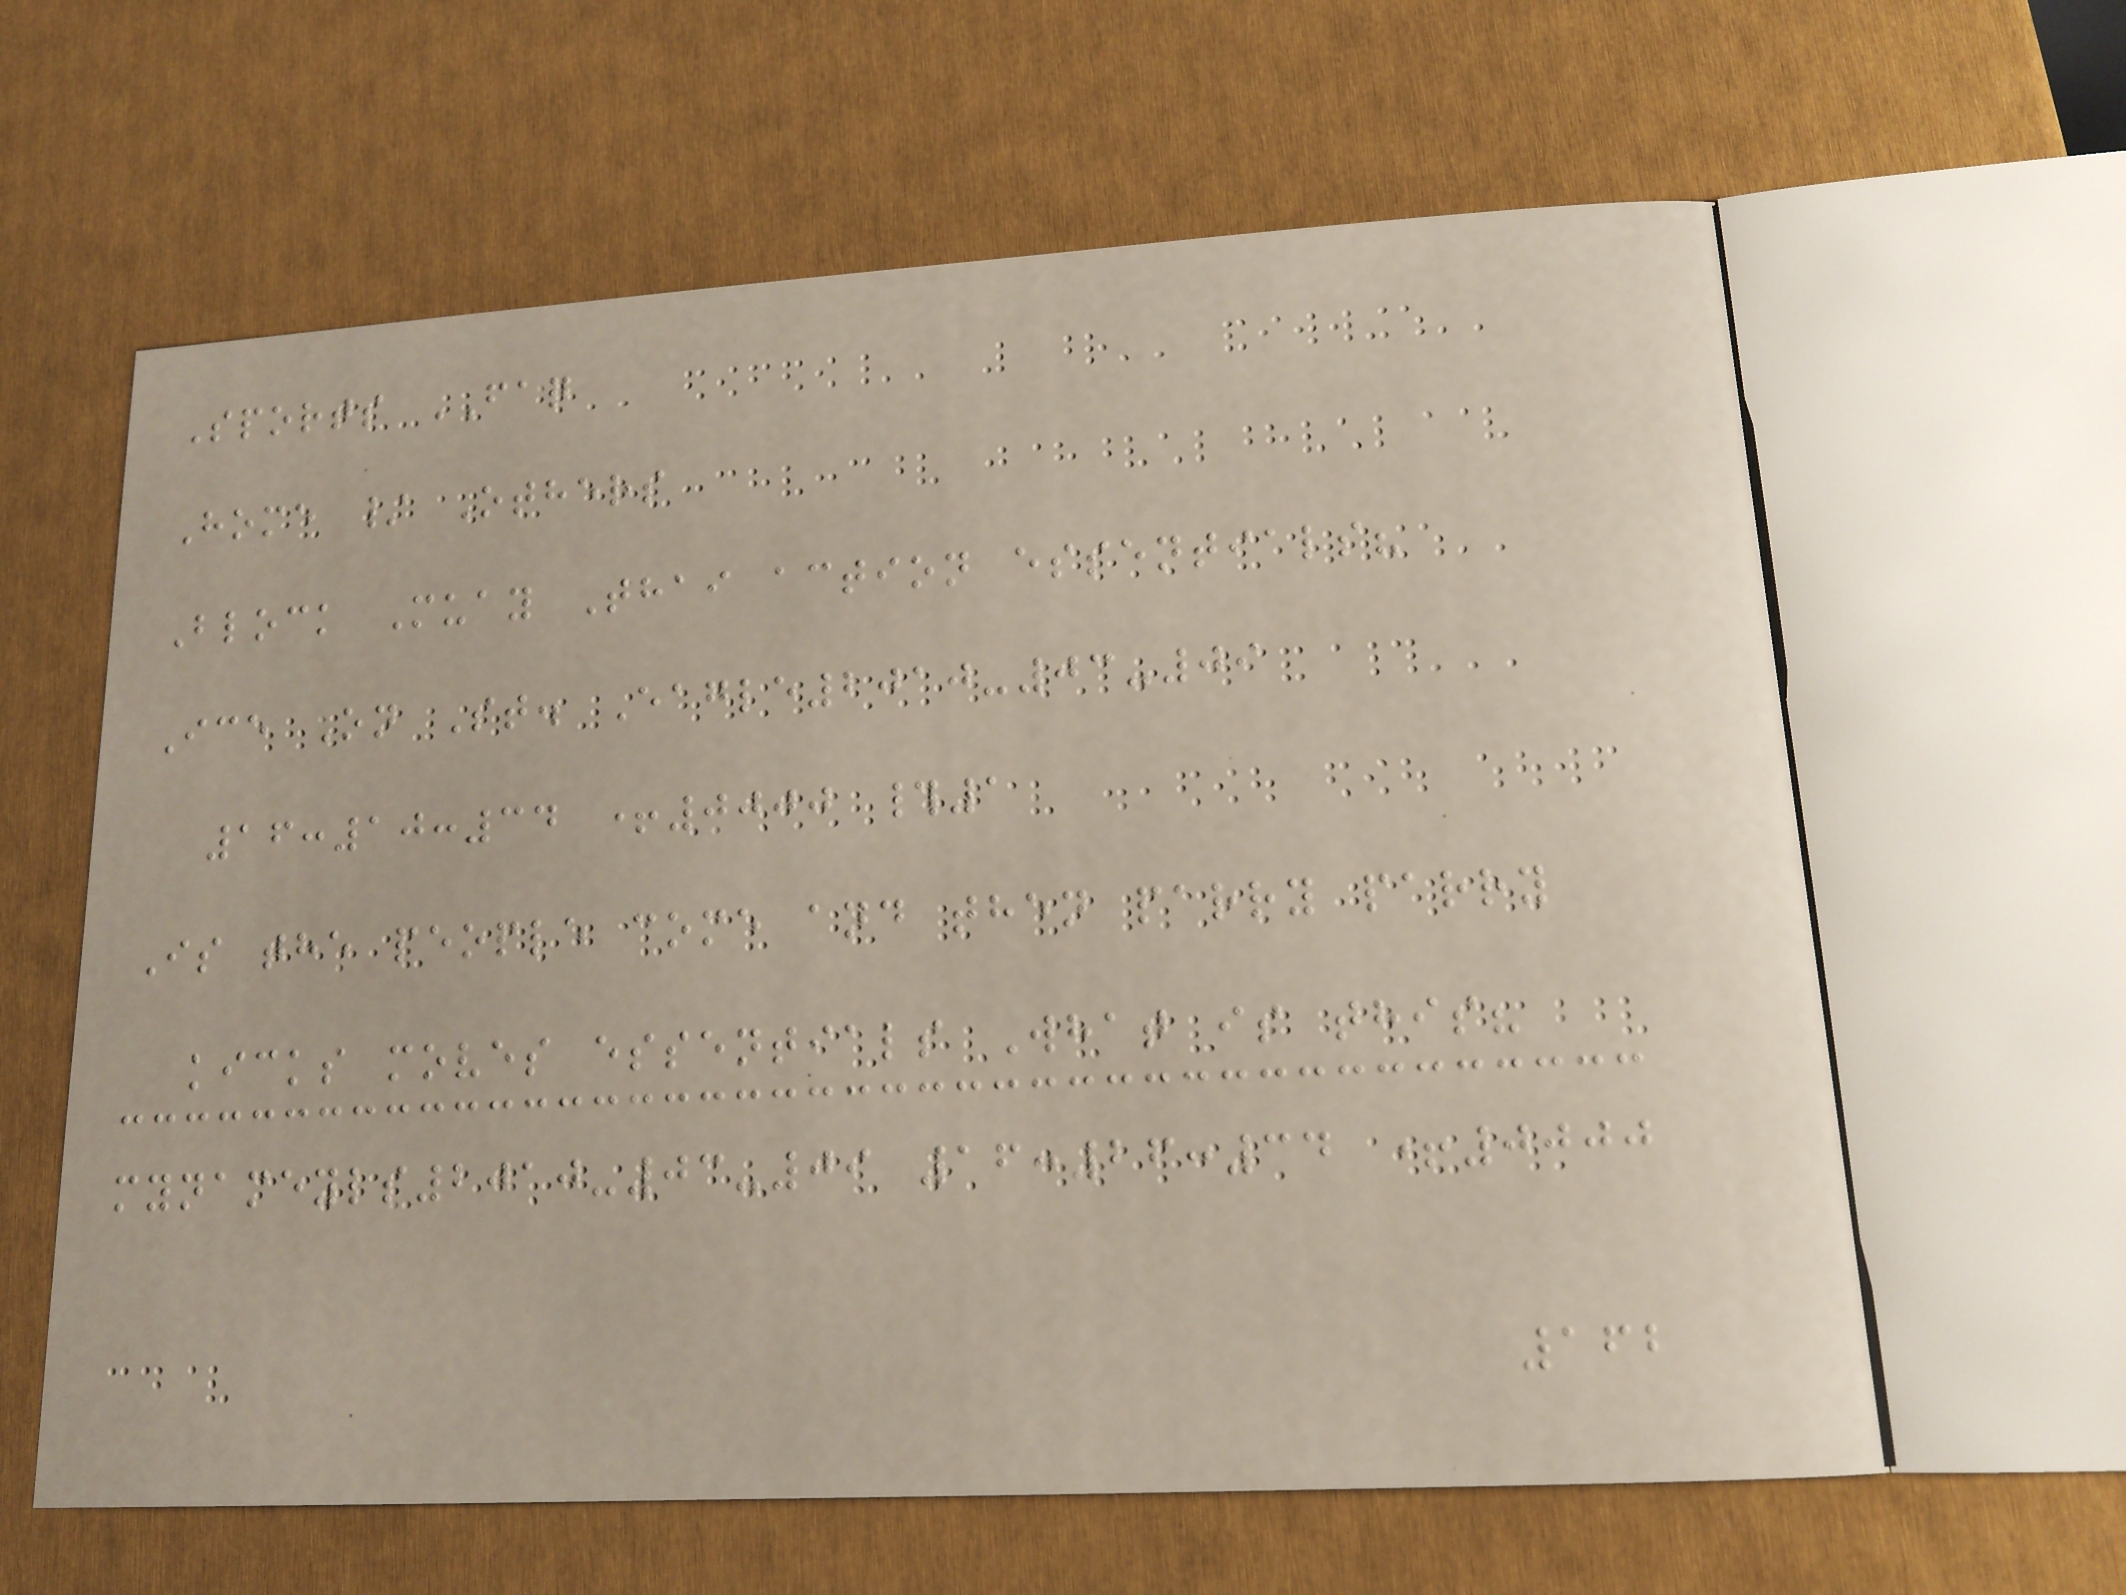Sports FAQ
Home / Others
Block Muay Thai action essentials?
Ice On St. Eagle2010-03-09
16:10:34 +0000 #1
Is the people come and then parry parry
kicks moves essentials What is this?
mynameyls2010-03-09 16:26:34 +0000
162
